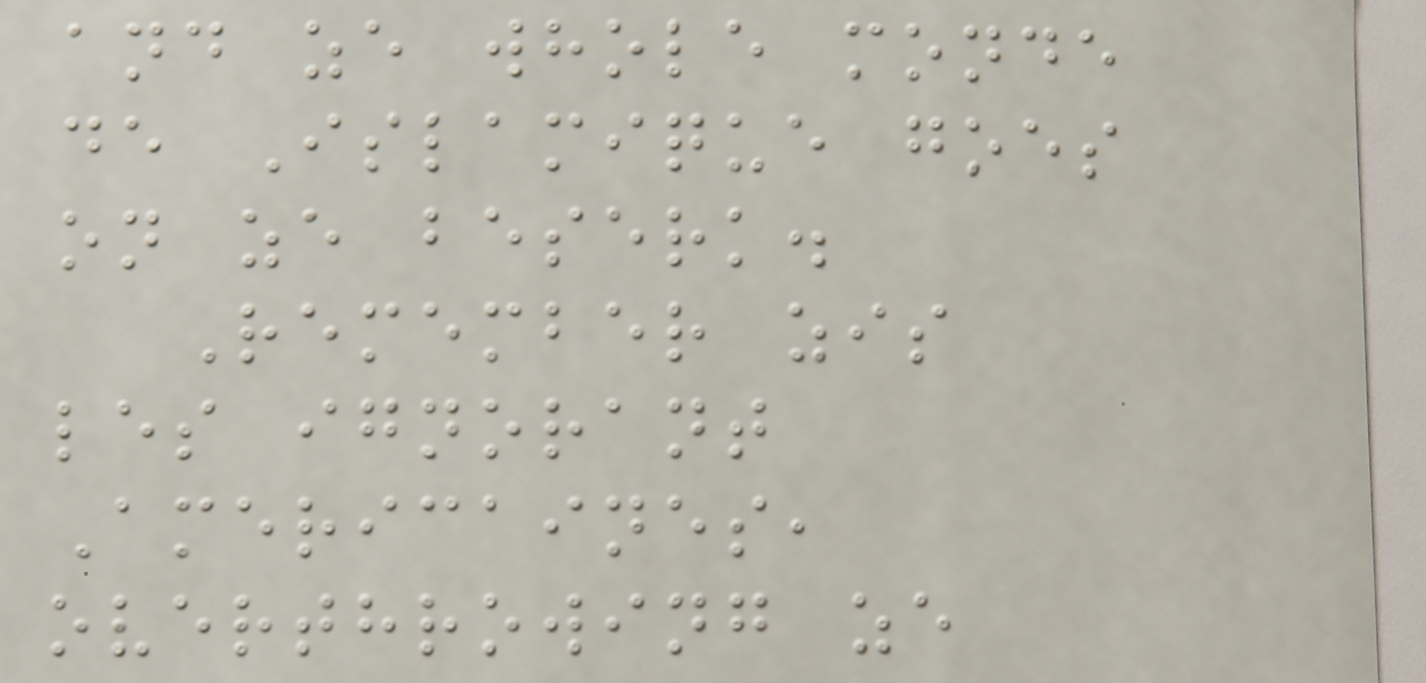and ze whole monde
de Islamique goes
on ze beserk.
Remember zis
les ignorant
Americaines,
overthrowing ze
